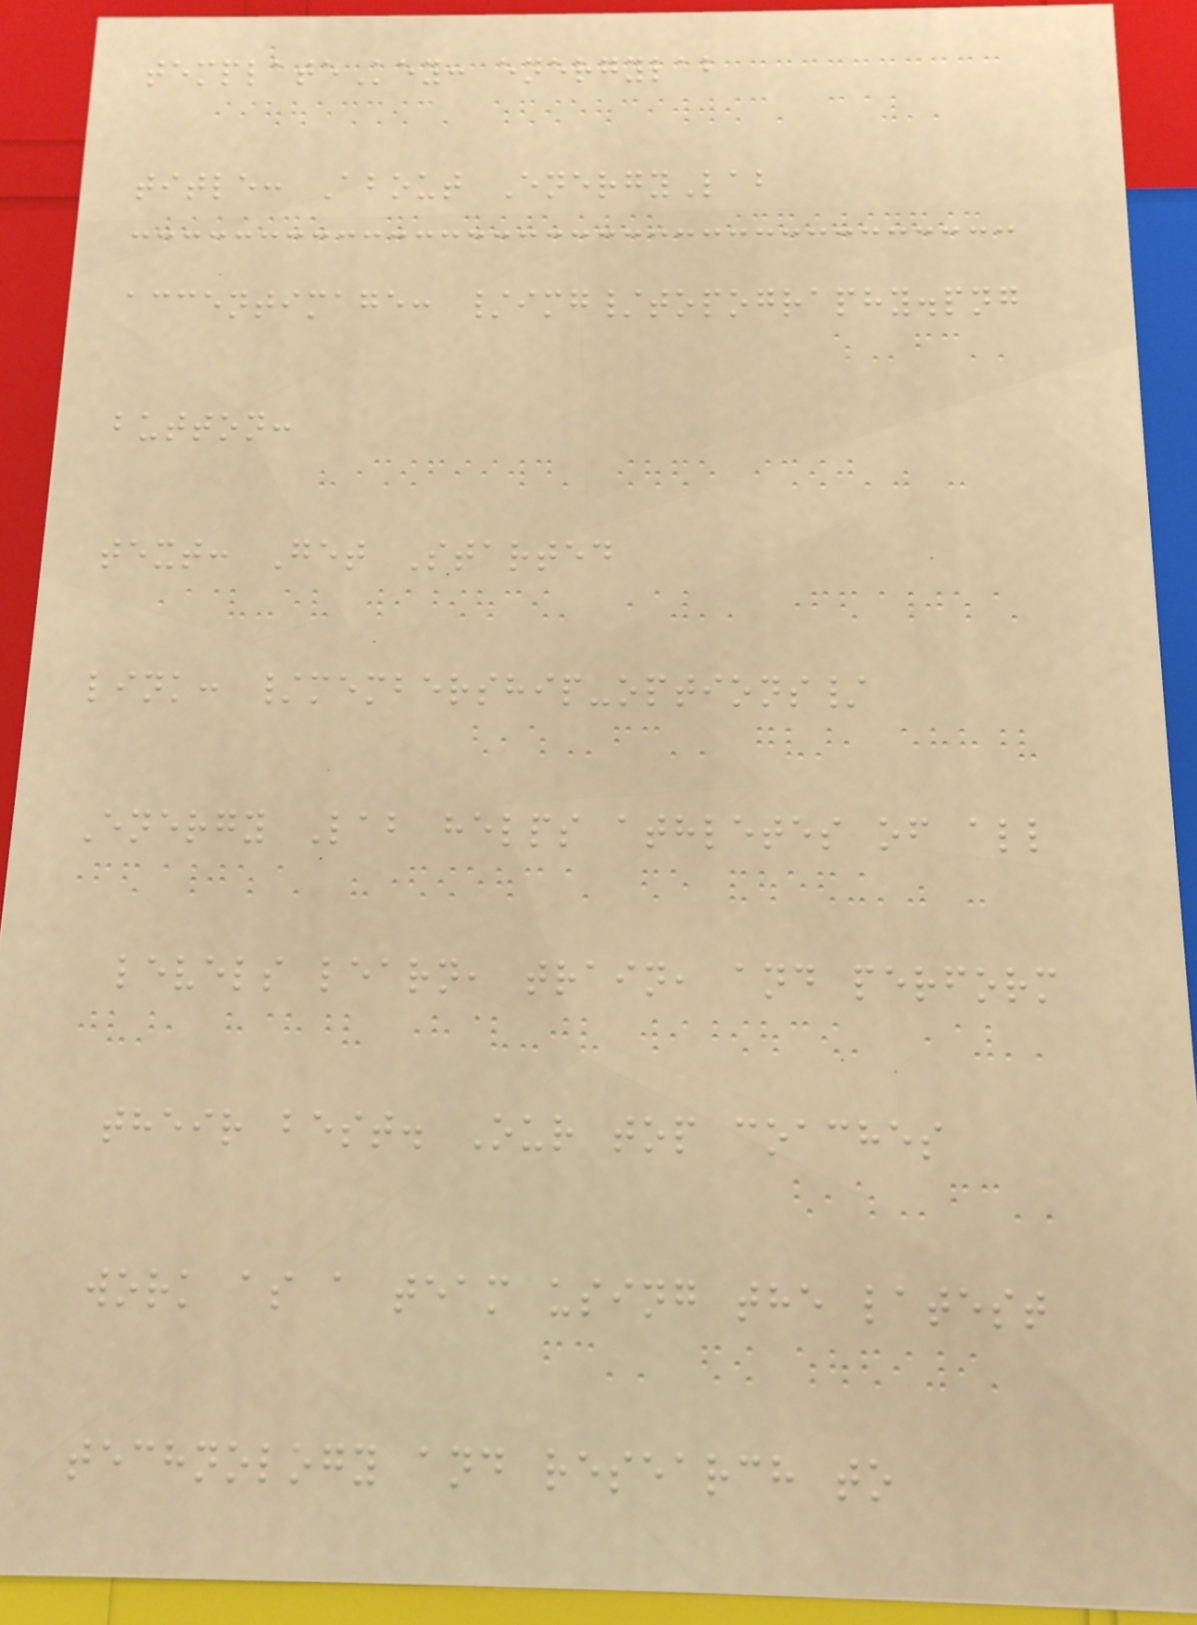templateKey: energylab
title: About EnergyLab
accentimage: /img/topography.png
button:
text: Get Started
link: /membership-options/
Energy Lab helps athletes of all
levels learn, train, and perform
their best. Our top coaches
work as a team using the latest
technology and research to
